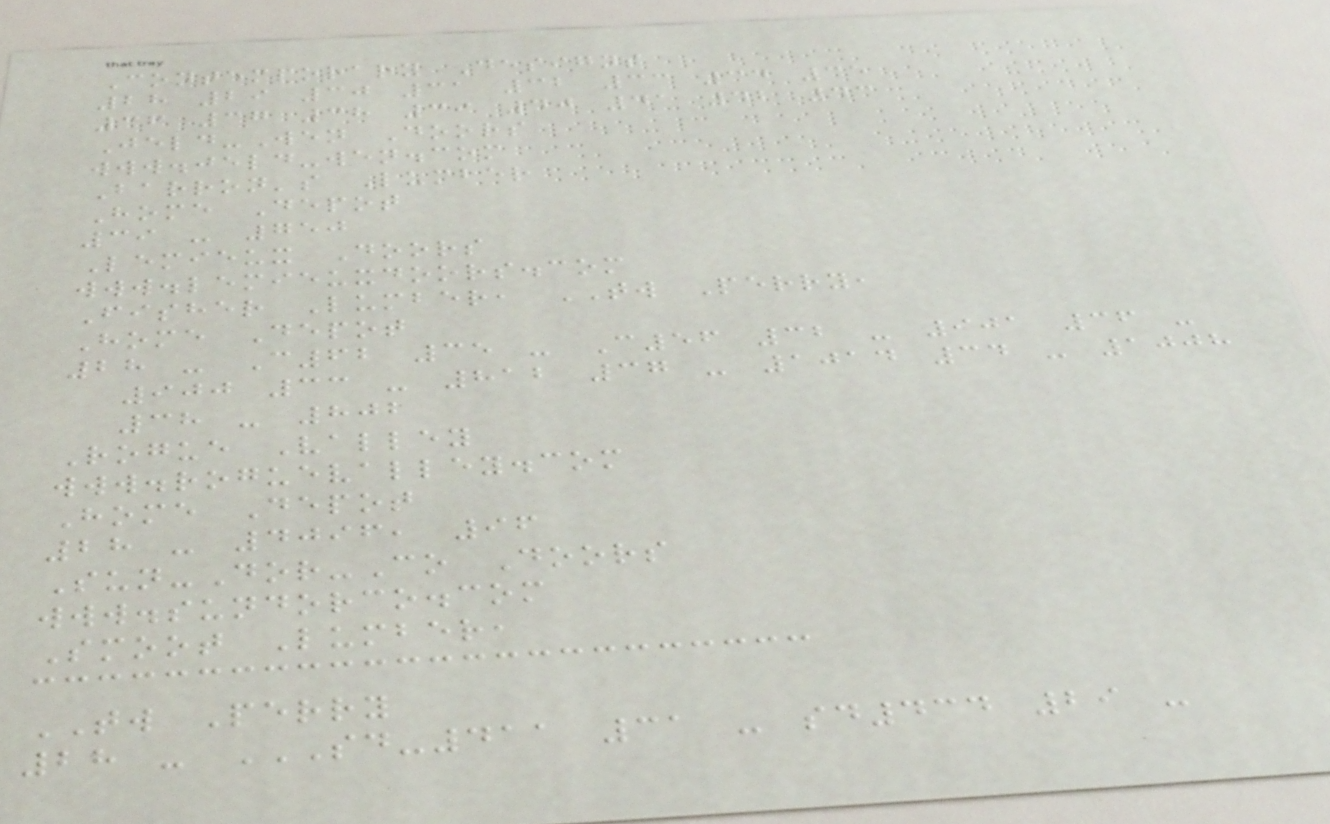Contemporary Designs
28 29 30 31 32 33 34 35
36 37 38 39 40 41 42 43
Jeld-Wen Doors
www.jeld-wen.com
Barron's Lumber
Home Depot
39 - 750
Lemieux Doors
www.lemieuxdoors.com
Fisher Lumber, TW Perry,
Home Depot
28 - C62 35 - C56 32 - 901 36 -
900 33 - 812 37 - 1014 34 - 1008
38 - 802
Rogue Valley
www.roguevalley.com
Home Depot
28 - 4096, 96
Sun-Dor-Co Doors
www.sundorco.com
Smoot Lumber,
TW Perry
28 - SD-411 31 - SD434 29 -
